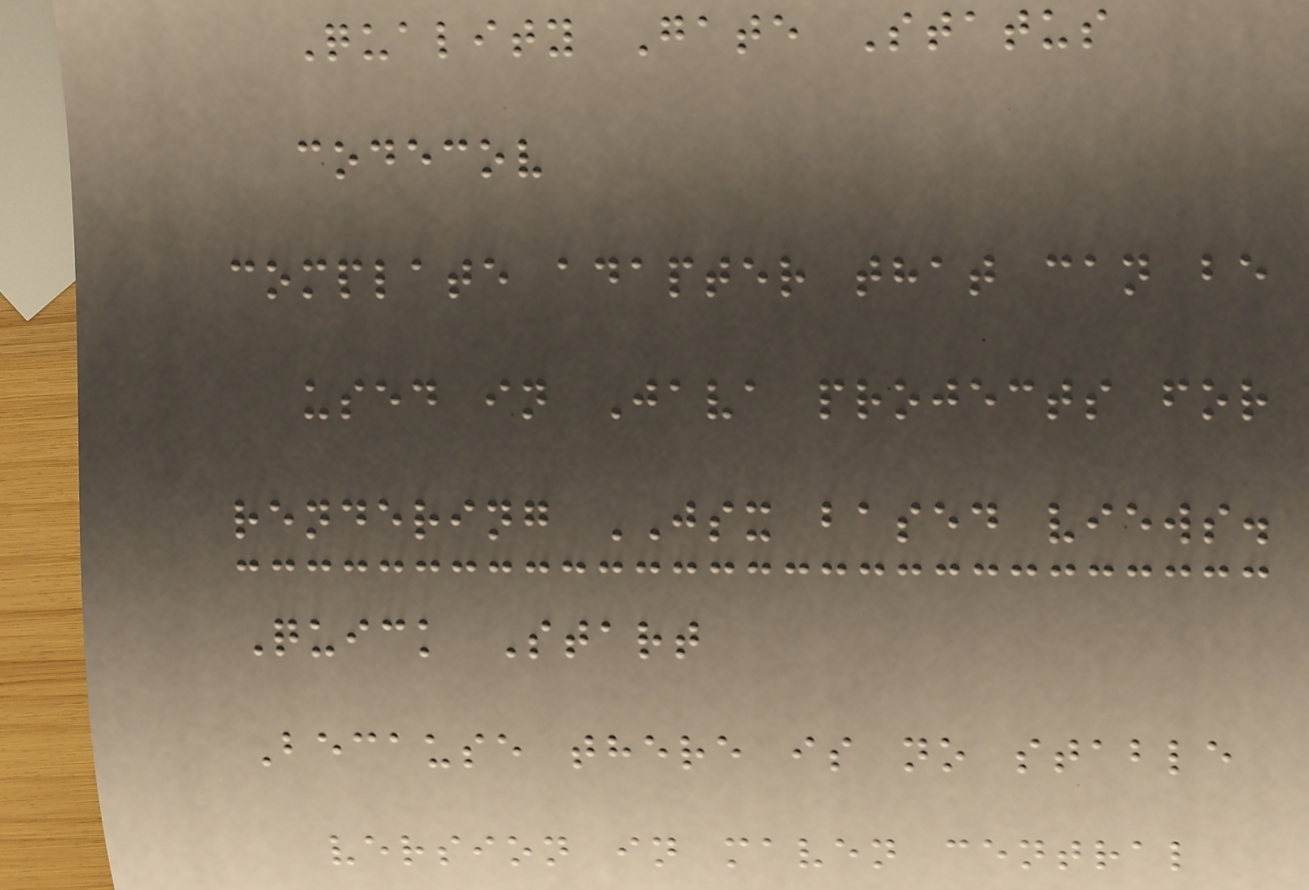Quality Gate Status
codecov
complate adapter that can be
used in Java projects for
rendering JSX based views.
Quick Start
Because there is no stable
version in maven central
